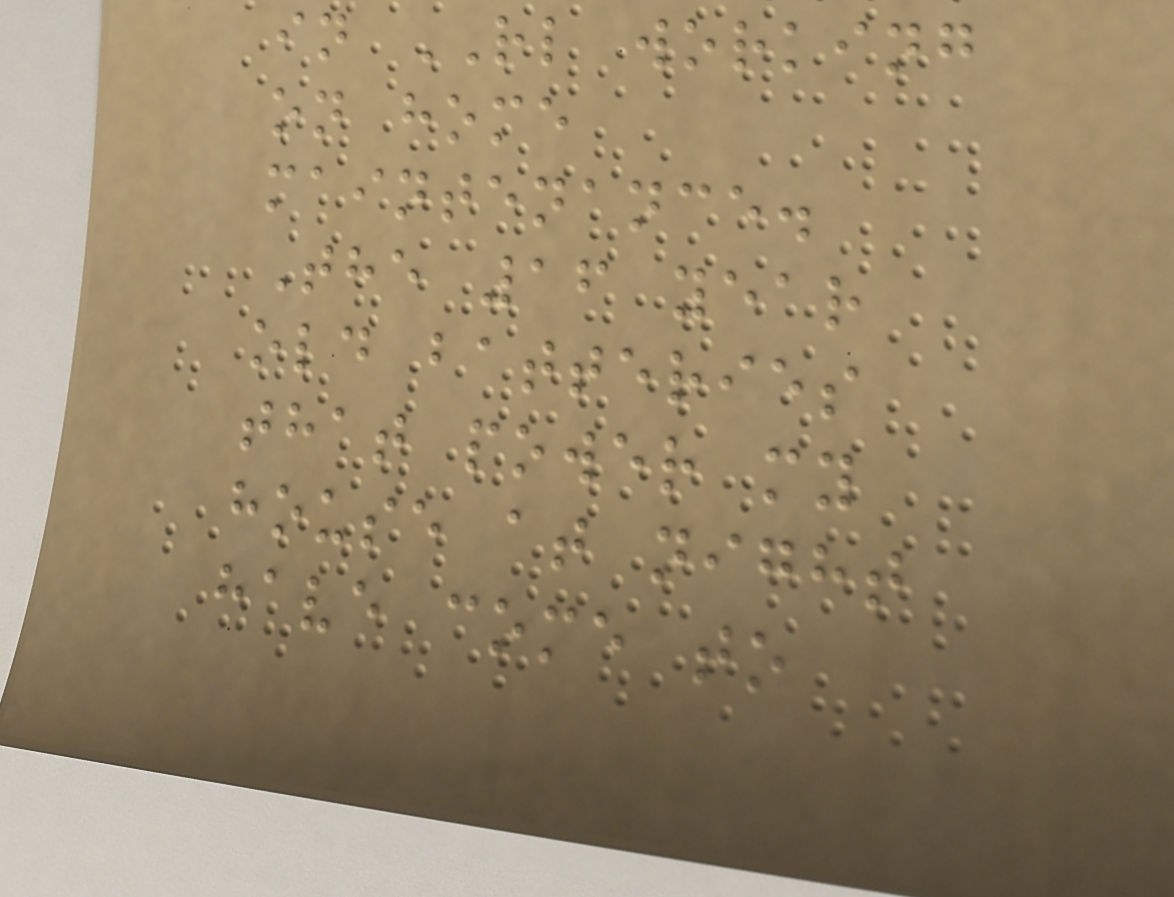in RL working
on home
maintenance.
The 16 year
old batteries
that power my
house at night
have come to
